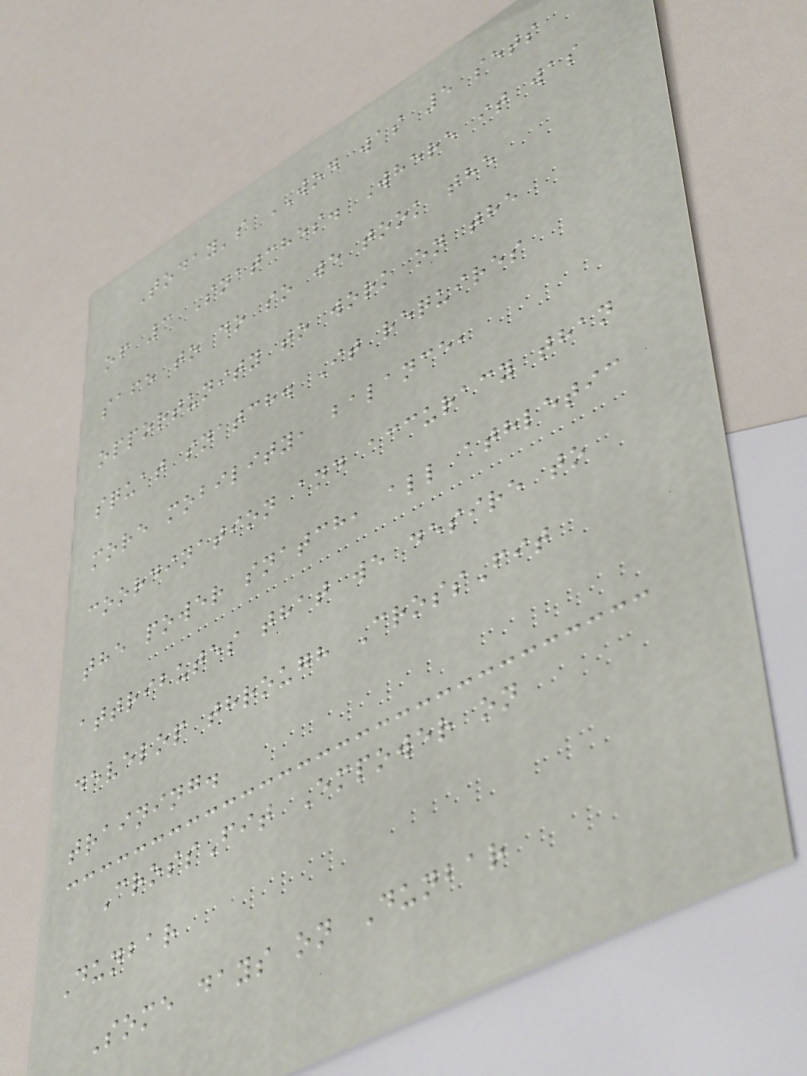Today's WOD was 5 sets
of 3 Snatches. Where it was
safe to do so we took the
opportunity to work on the
squat snatch. It requires
more mobility, balance,
coordination and accuracy than
the power snatch, all athletic
attributes that we desire to
develop through CrossFit
training.
CrossFit Empower on
Dunbar
Some days on Dunbar
